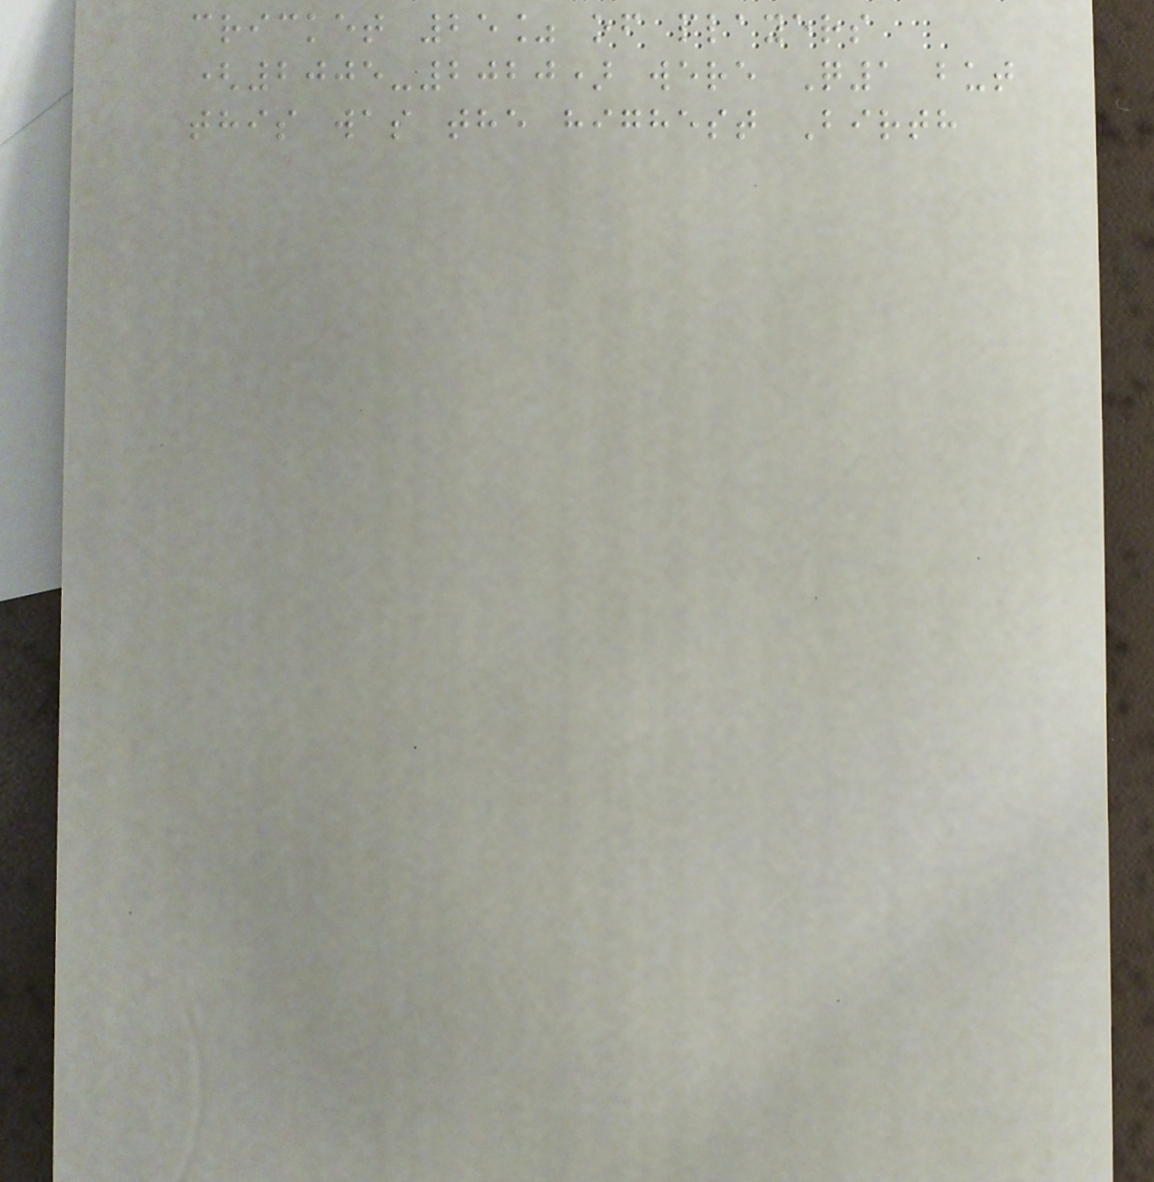cricket 25% of players
(2005-2020) were Q1 but
this was the highest Birth
